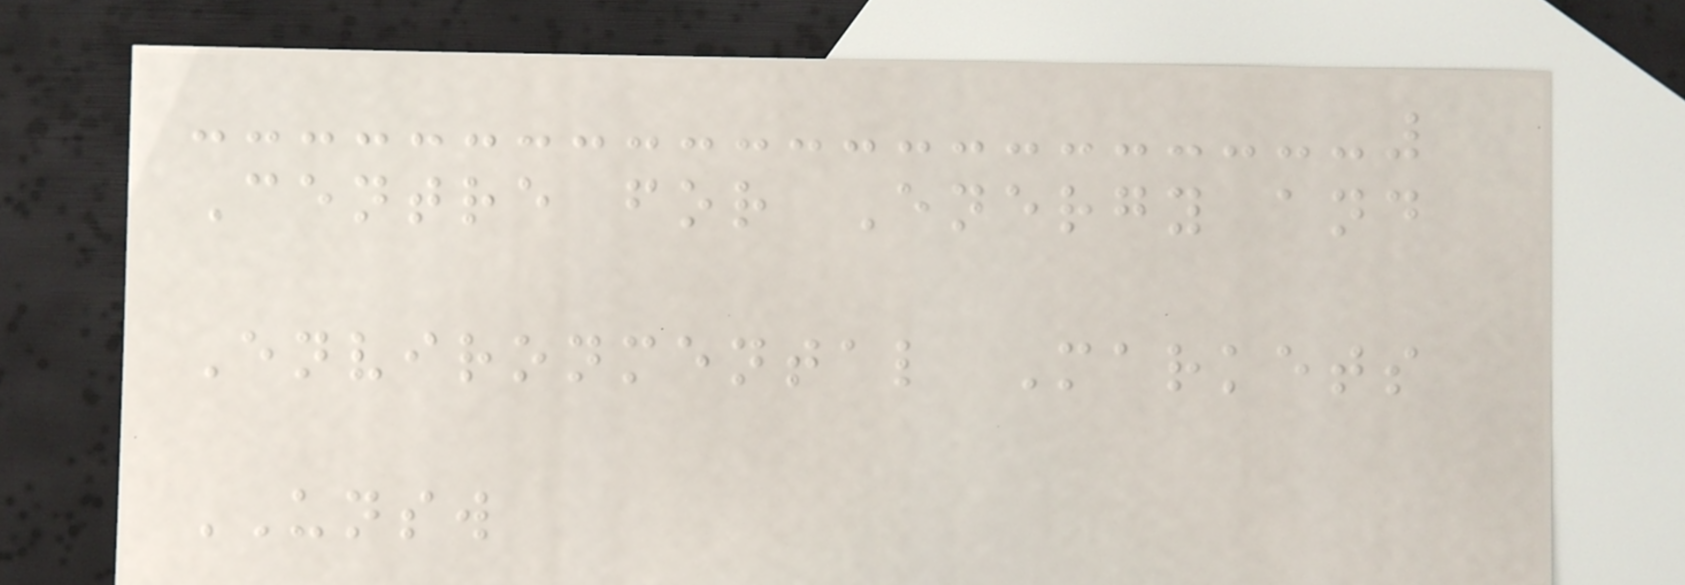Centre for Energy and
Environmental Markets
UNSW
